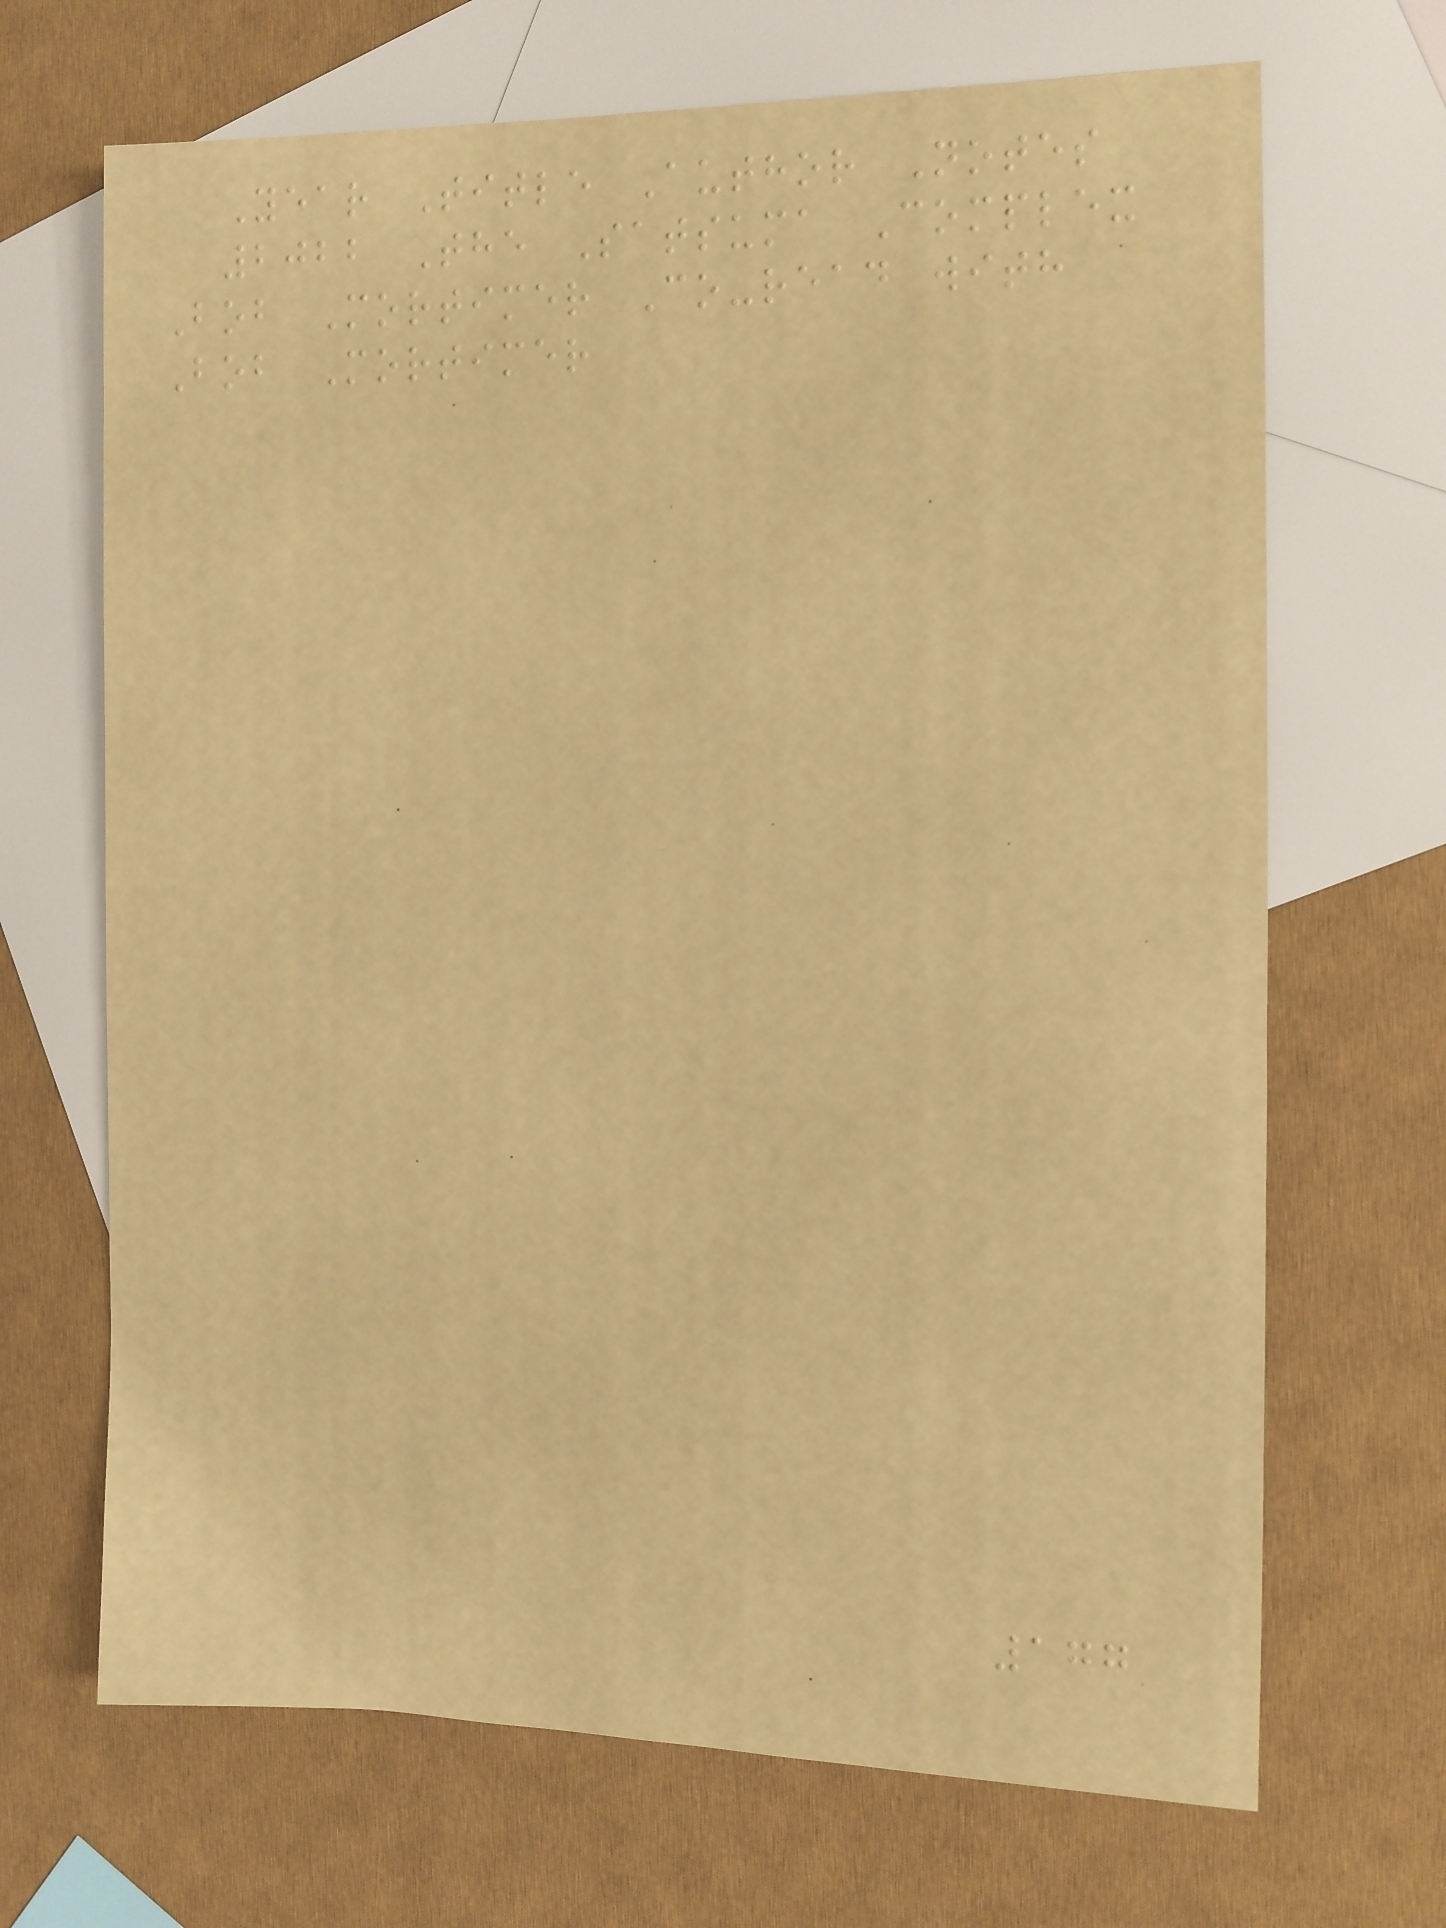Year Title Author Notes
2022 The Satsuma Complex
Bob Mortimer Co-read with
Bob Mortimer
177
